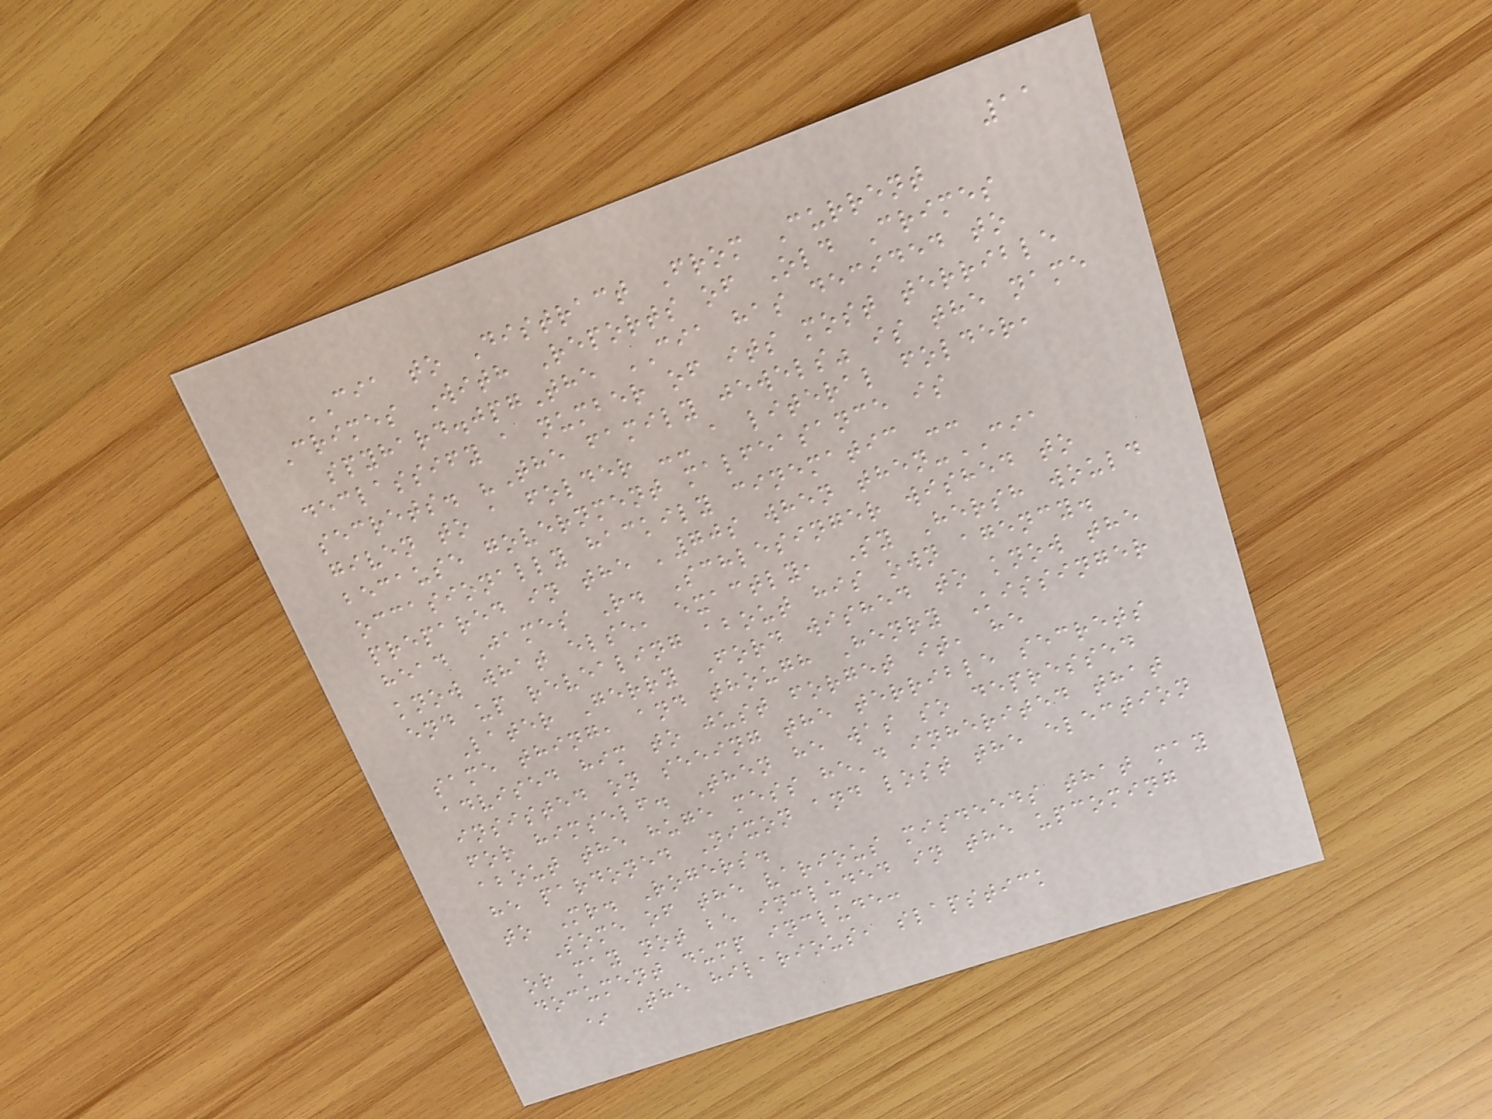11
CIA to Distract From Current
Crimes With Reports of Old Crimes
spyhard.jpgThe CIA has decided to
declassify a number of its most terrible
secrets. "The family jewels" is the name
given to a folder -- a literal folder,
because government malfeasance is
occasionally hackily cinematic --
prepared in the '70s when then-CIA
head James R. Schlesinger wished to
know what else, exactly, Sy Hersh would
end up revealing about his own agency.
Later Gerry Ford wished to know the
same thing, and though Henry Kissinger
advised him to just forget it, he
insisted on seeing the terrible secrets
for himself. Then he was so depressed
about the huge mess he'd inherited that
he pardoned Nixon and lost the election
to Mr. Rogers.
Some of the various misdeeds that may
or may not be included in the upcoming
document dump include:
* The hilarious, slapstick
